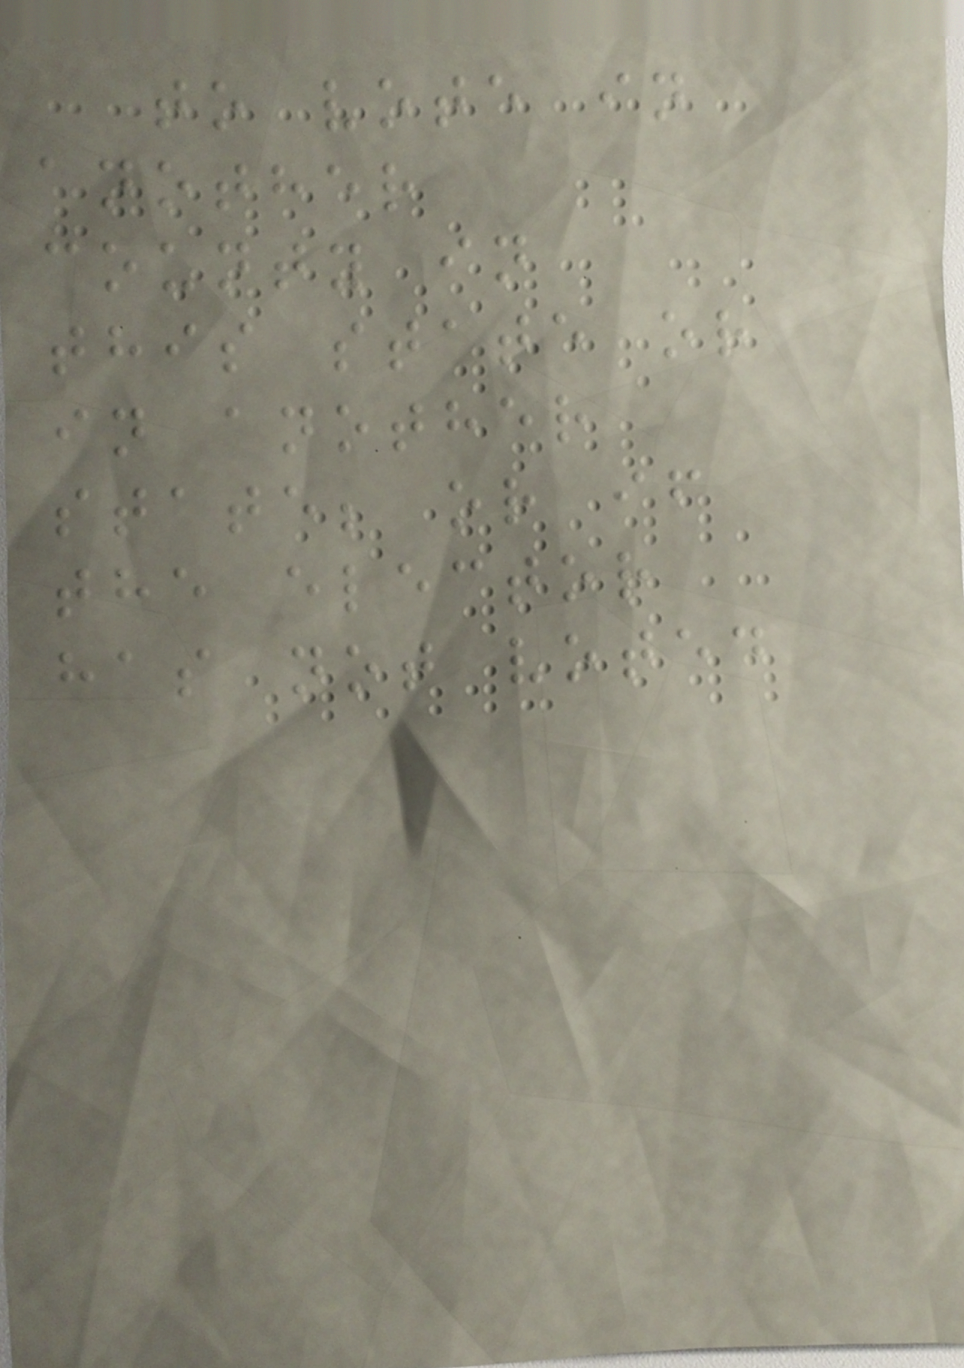to vote in
another
county in
this state or
in another
state; or if
the elector
has not voted
